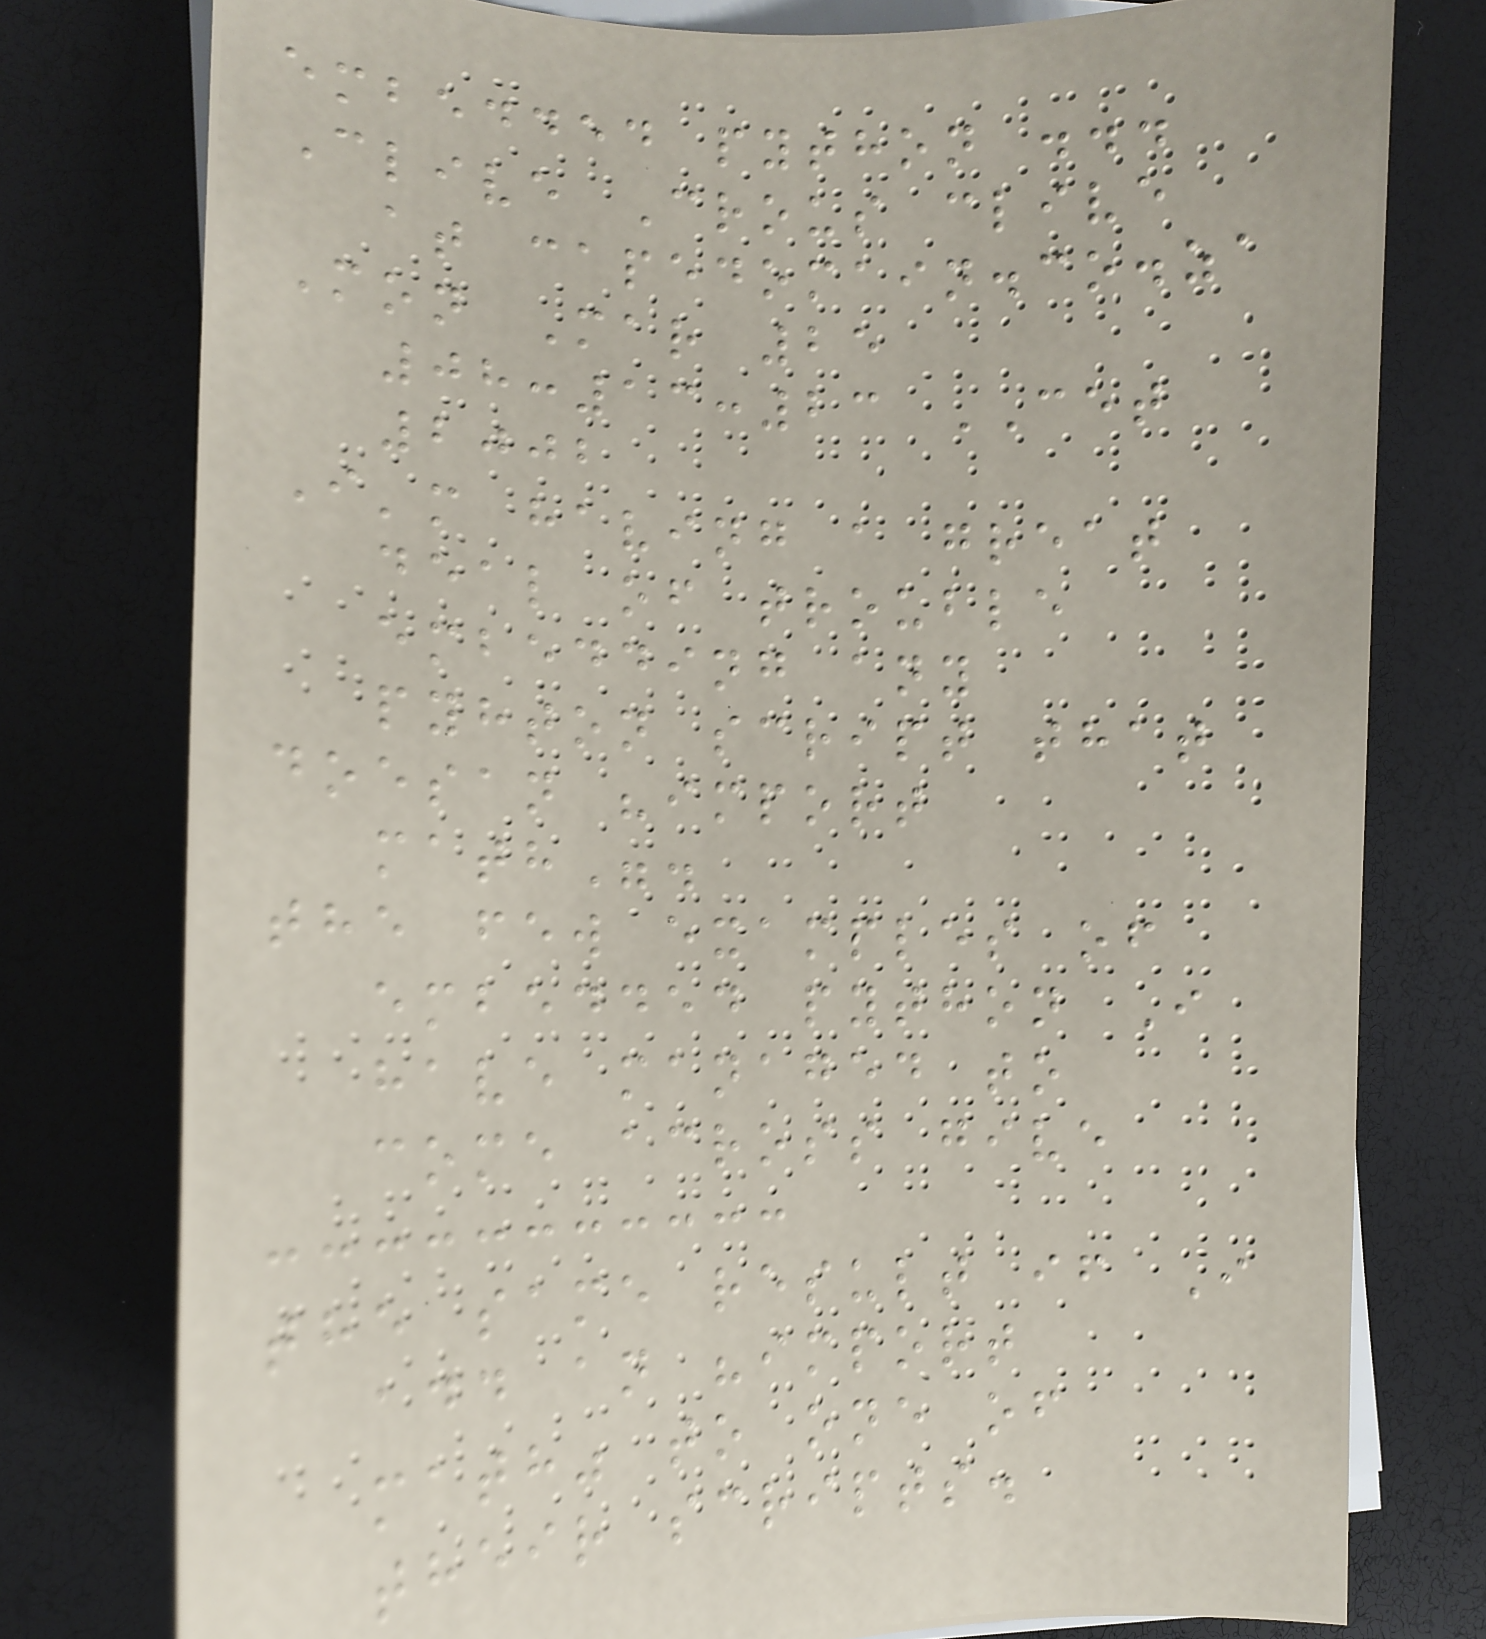embedded python ...
Clive Crous clive
at capedomain.co.za
Mon Mar 25
08:13:23 CET
2002
I'm having a great
deal of trouble
embedding any
pyhton script that
doesan "import
math".
the few examples of
embedded python I
have managed to
come across give
the same result if I
add an "import
math" to one of
their scripts.
